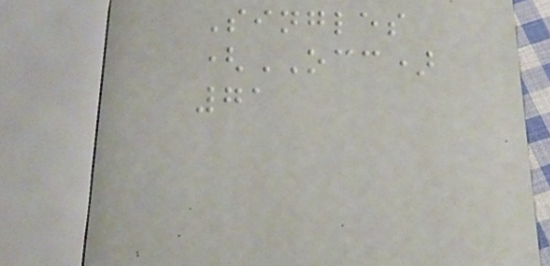Singles
(OCC)
71
